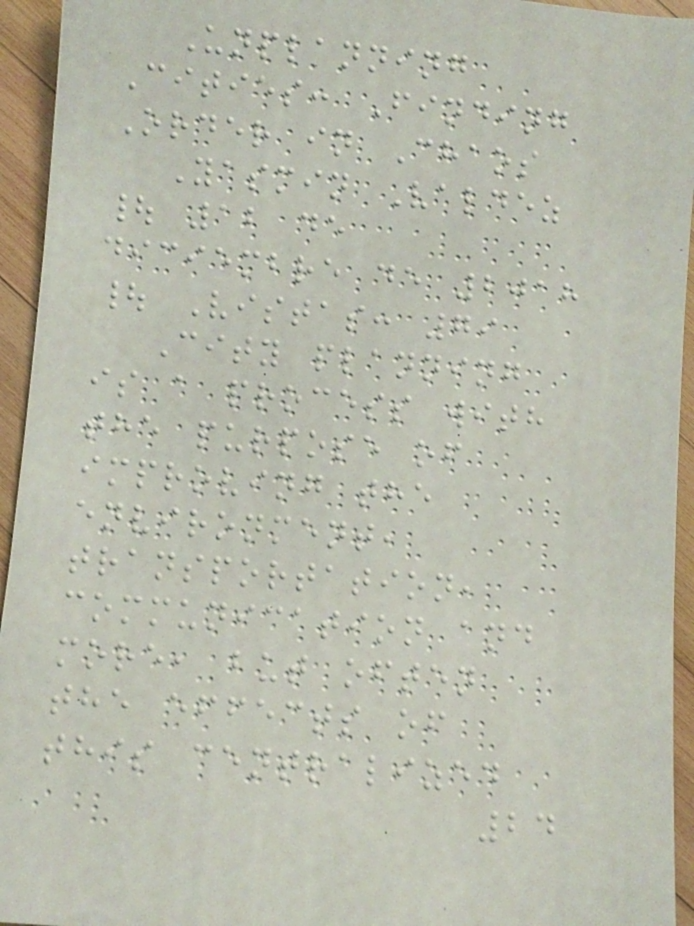Unplanning
Cities: Finding
Order in Chaos
Yasmin Valdez
| 12 de
diciembre de 2018
| Vistas: 79
City planning
is a process with
the purpose of
improving the
environment,
transportation,
communication and
more, but often
the effects of
this centralized
24
